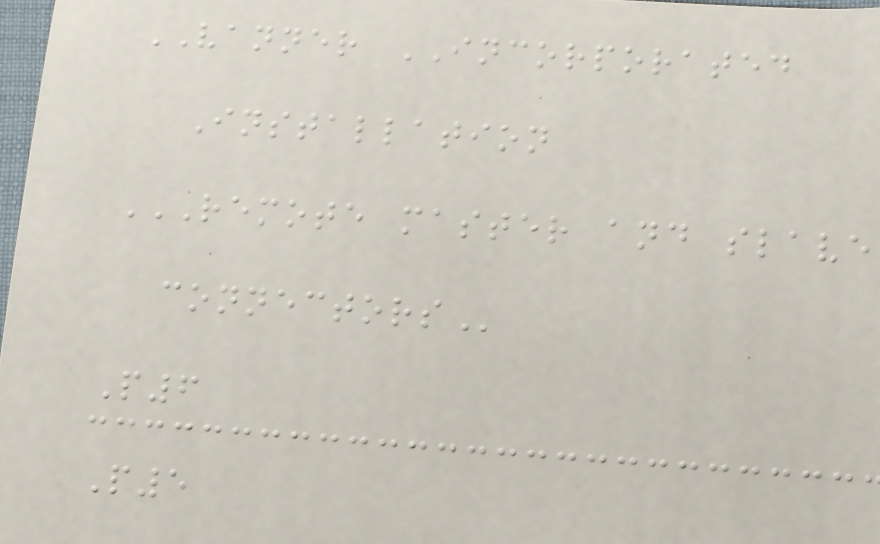VANNER INCORPORATED
Installation
REMOTE MASTER AND SLAVE
CONNECTORS
P6
P5
